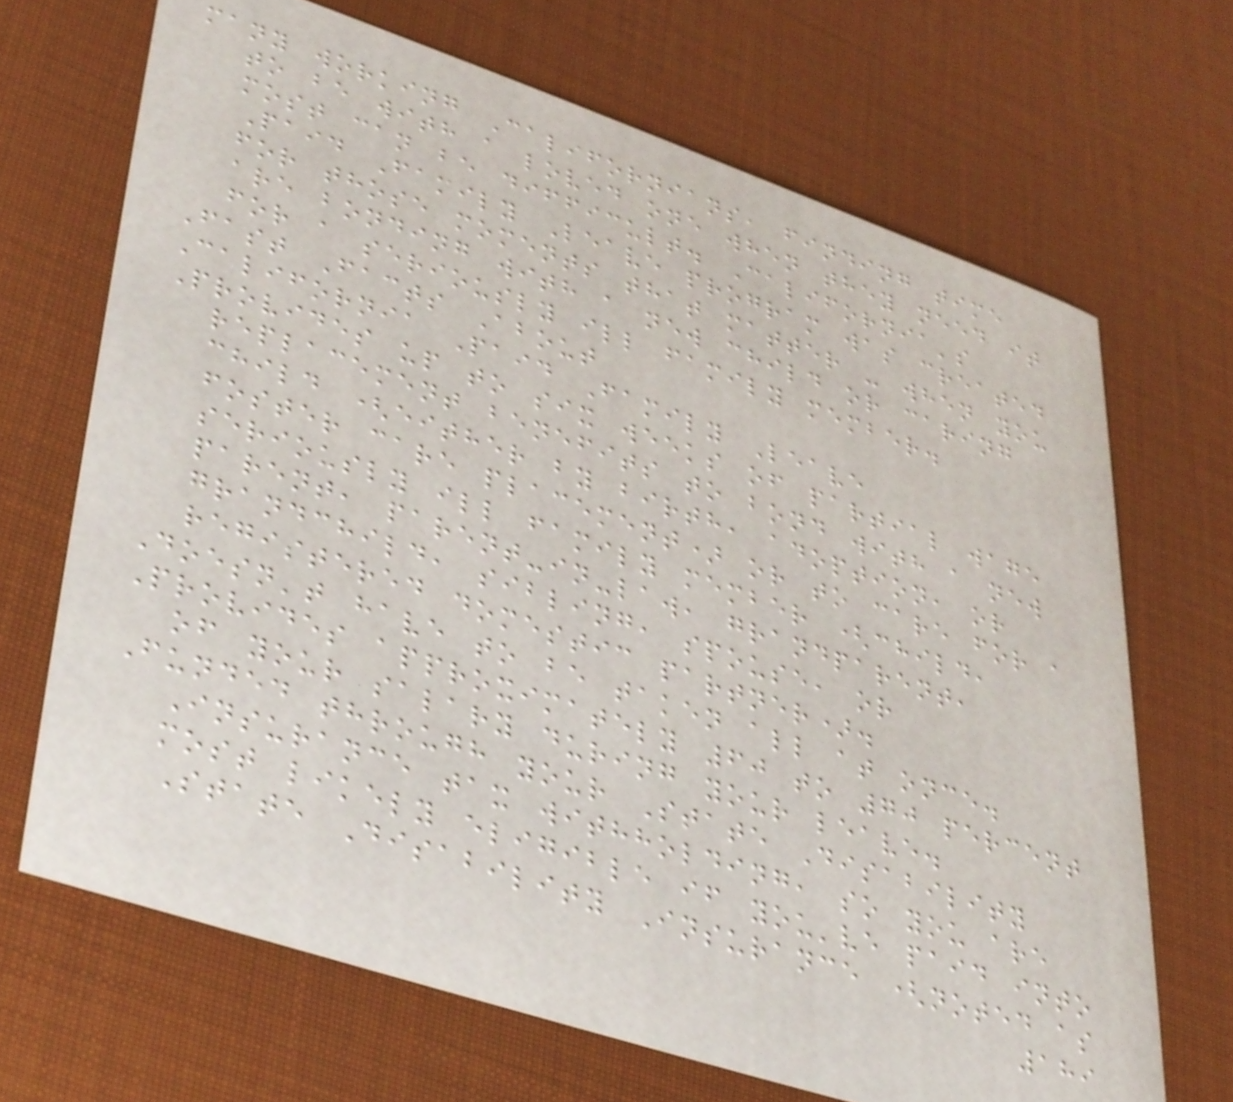many working Californians, finding time
to be with a loved one when they need it
most can be difficult. California's
Paid Family Leave program was created
for those moments that matter - when you
are bonding with a new child or caring
for a seriously ill family member.
Fast Facts About
California Paid Family Leave
Provides up to six weeks of partial wage
replacement benefits to bond with a new
child (either by birth, adoption, or
foster care placement) or to care for a
seriously ill family member (child,
parent, parent-in-law, grandparent,
grandchild, sibling, spouse, or
registered domestic partner).
Doesn't have to be taken all at once.
Provides approximately 60 to 70 percent
of your salary during your leave.
Funded through your State Disability
Insurance tax withholding, so you are
most likely eligible if you've paid into
State Disability Insurance (noted as
189
